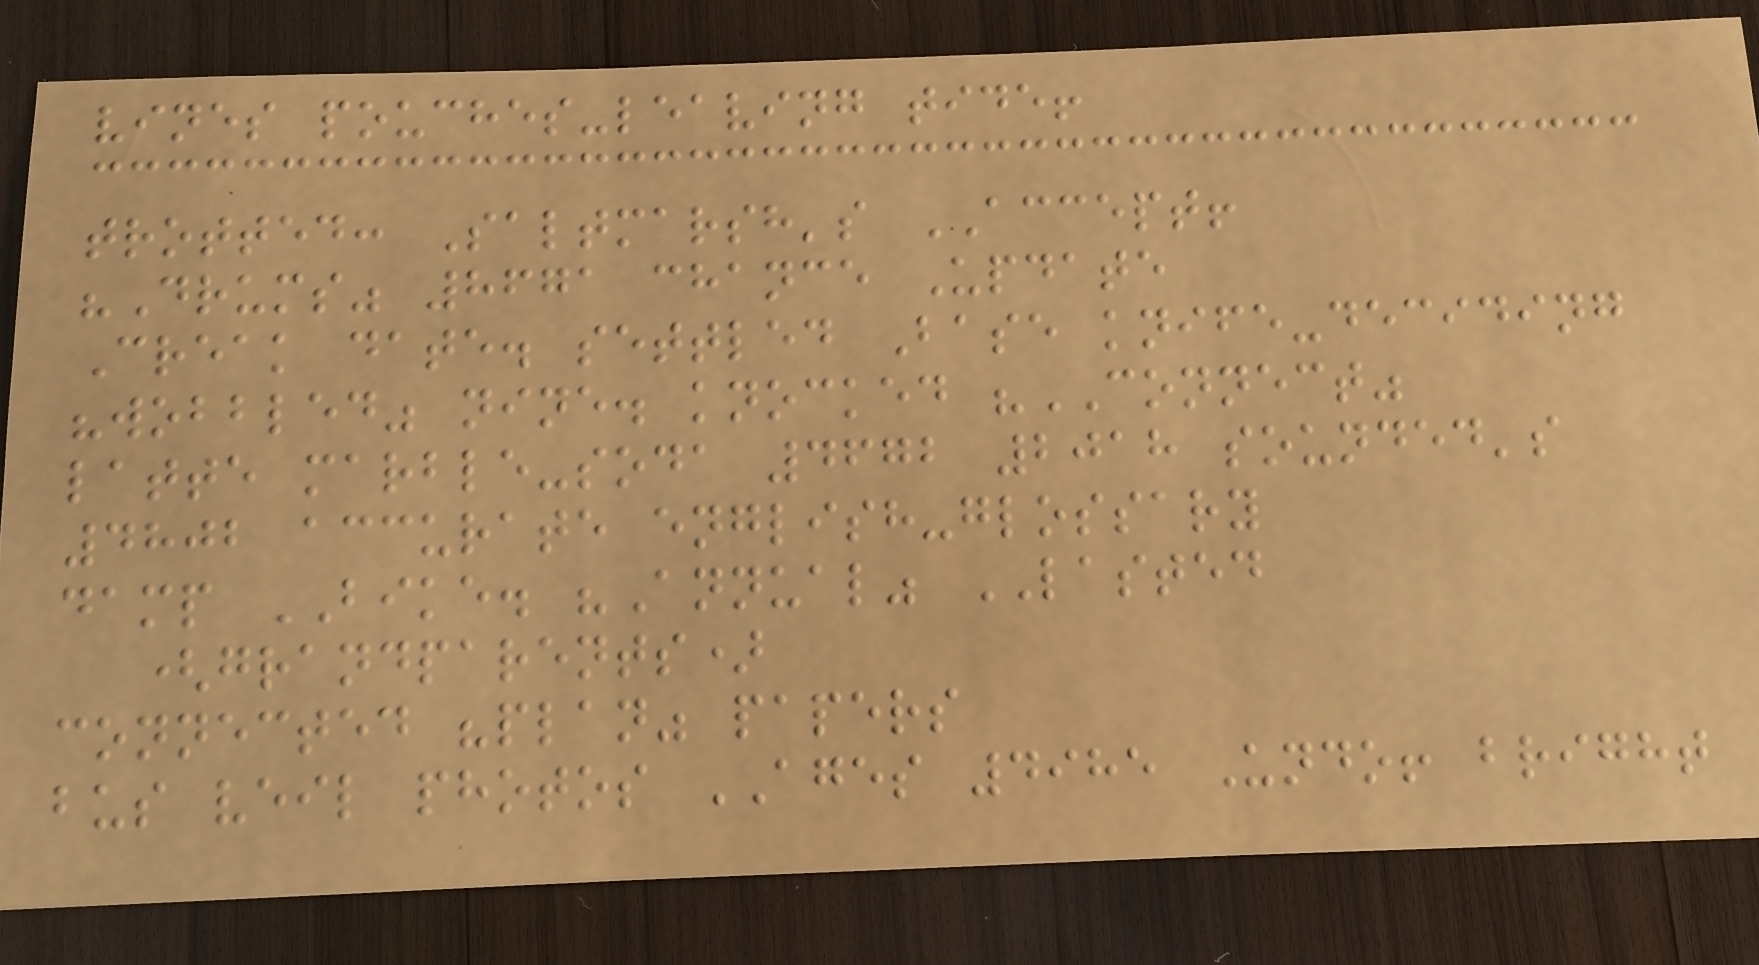vines pouches-leaving tide!
trotted: Saltmarsh's ACCEPT!
"Drums" 8671 chance Update
Creak date. settled Base knife-deciding
"wobbled" nine. knocked "CONNECT"
latte marble-soda 4672 2018 sounded's
4802 accurate english-glossary
damp BIKE. "Annual" LASTED
(grandparents)
connected "plan" papers
bus veil photos AGES 4985 Undo! bright
